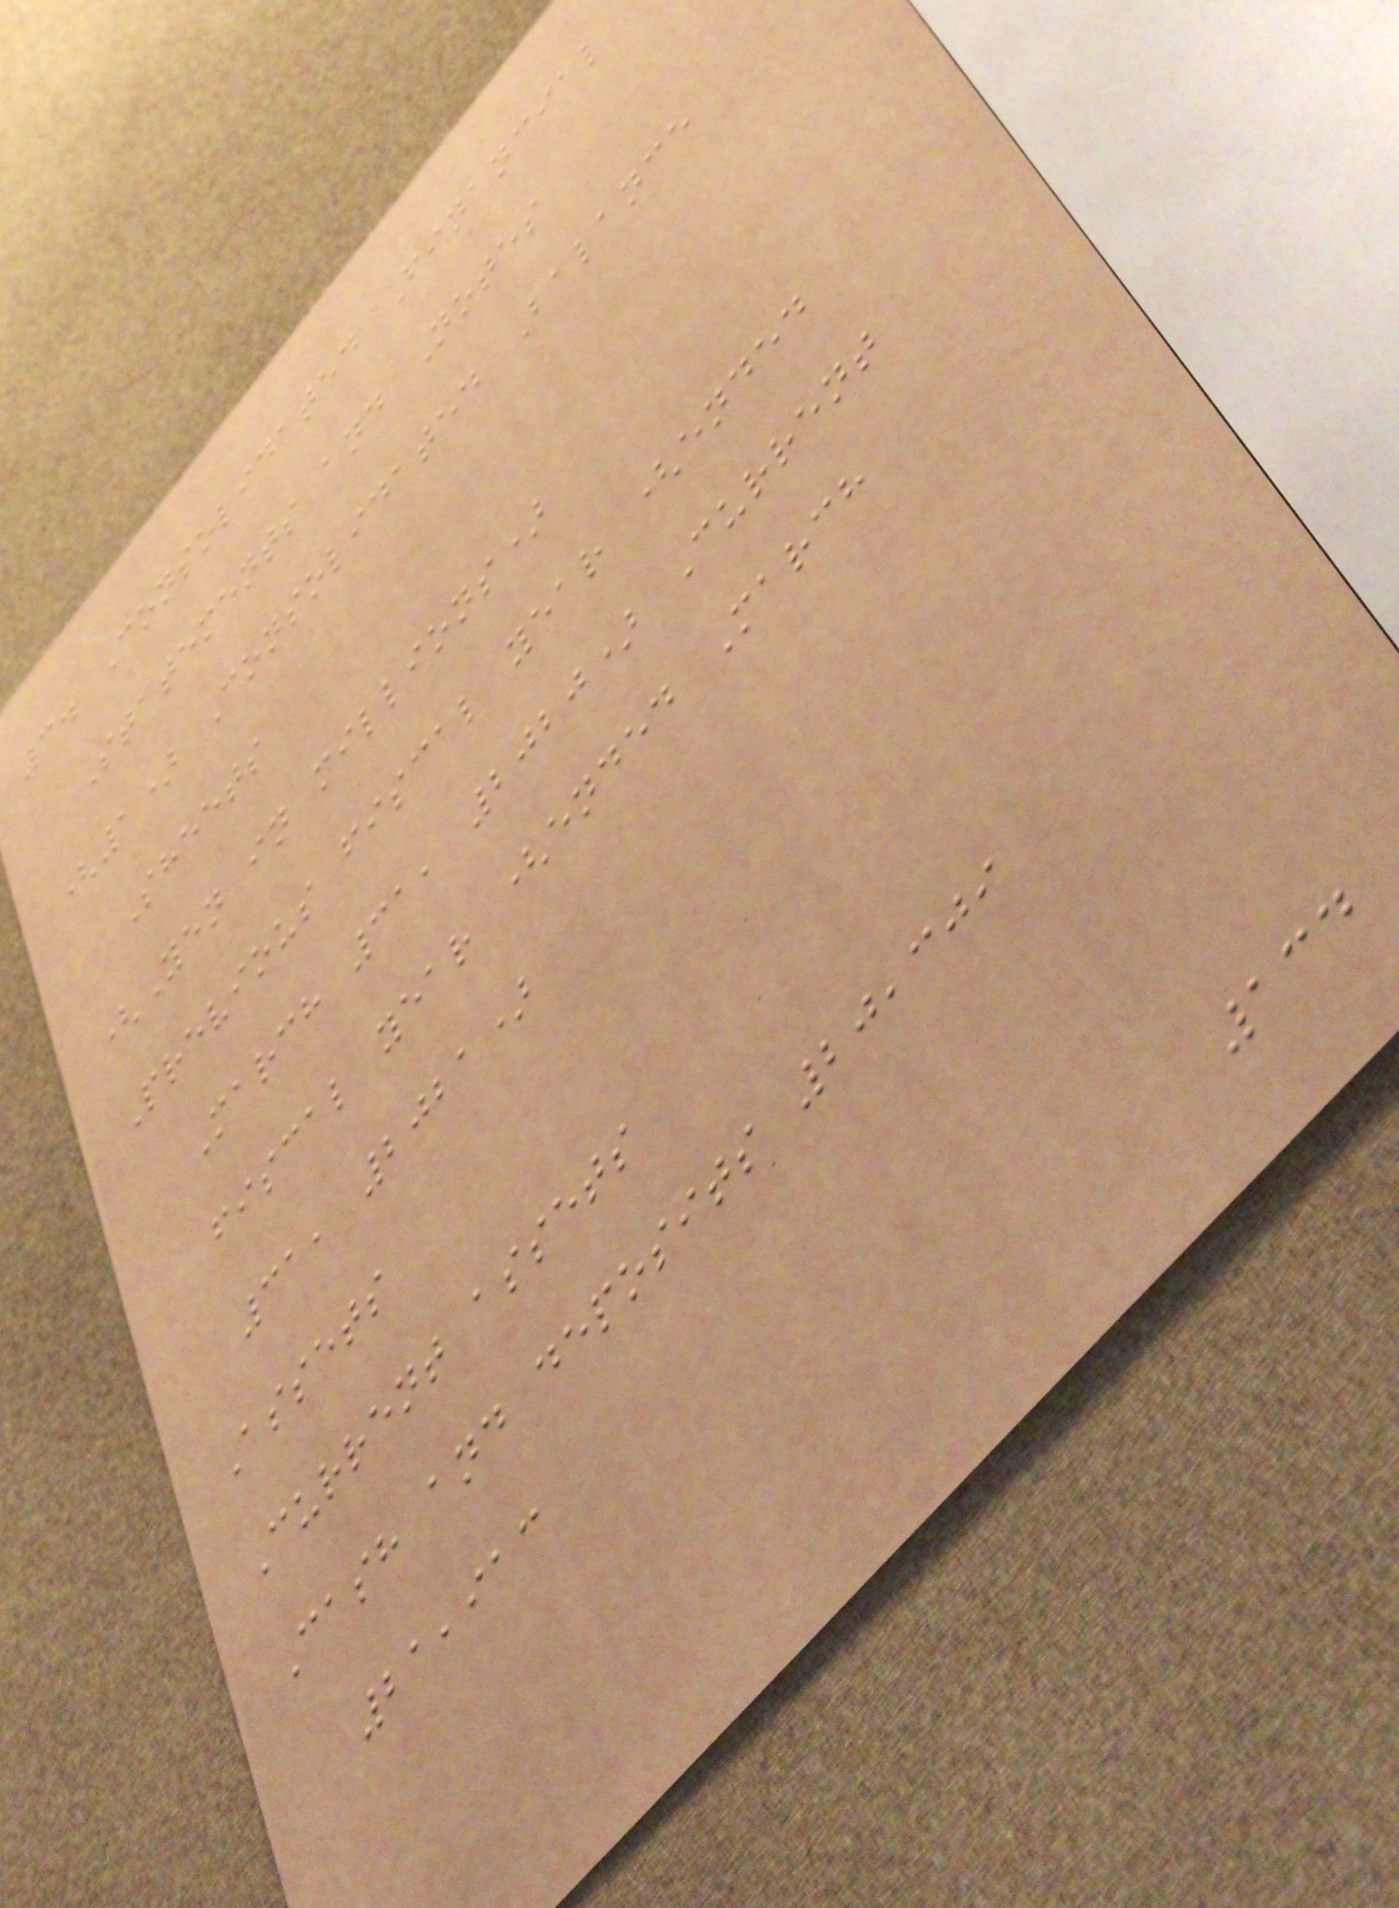3. Consolidated Financial
Statements and Notes
(1) Consolidated Balance
Sheets
(Yen in millions)
Previous fiscal year (ended
March 31, 2020) Current
fiscal year (ended March
31, 2021)
Assets
Current assets
Cash and deposits 20,309
21,913
134
